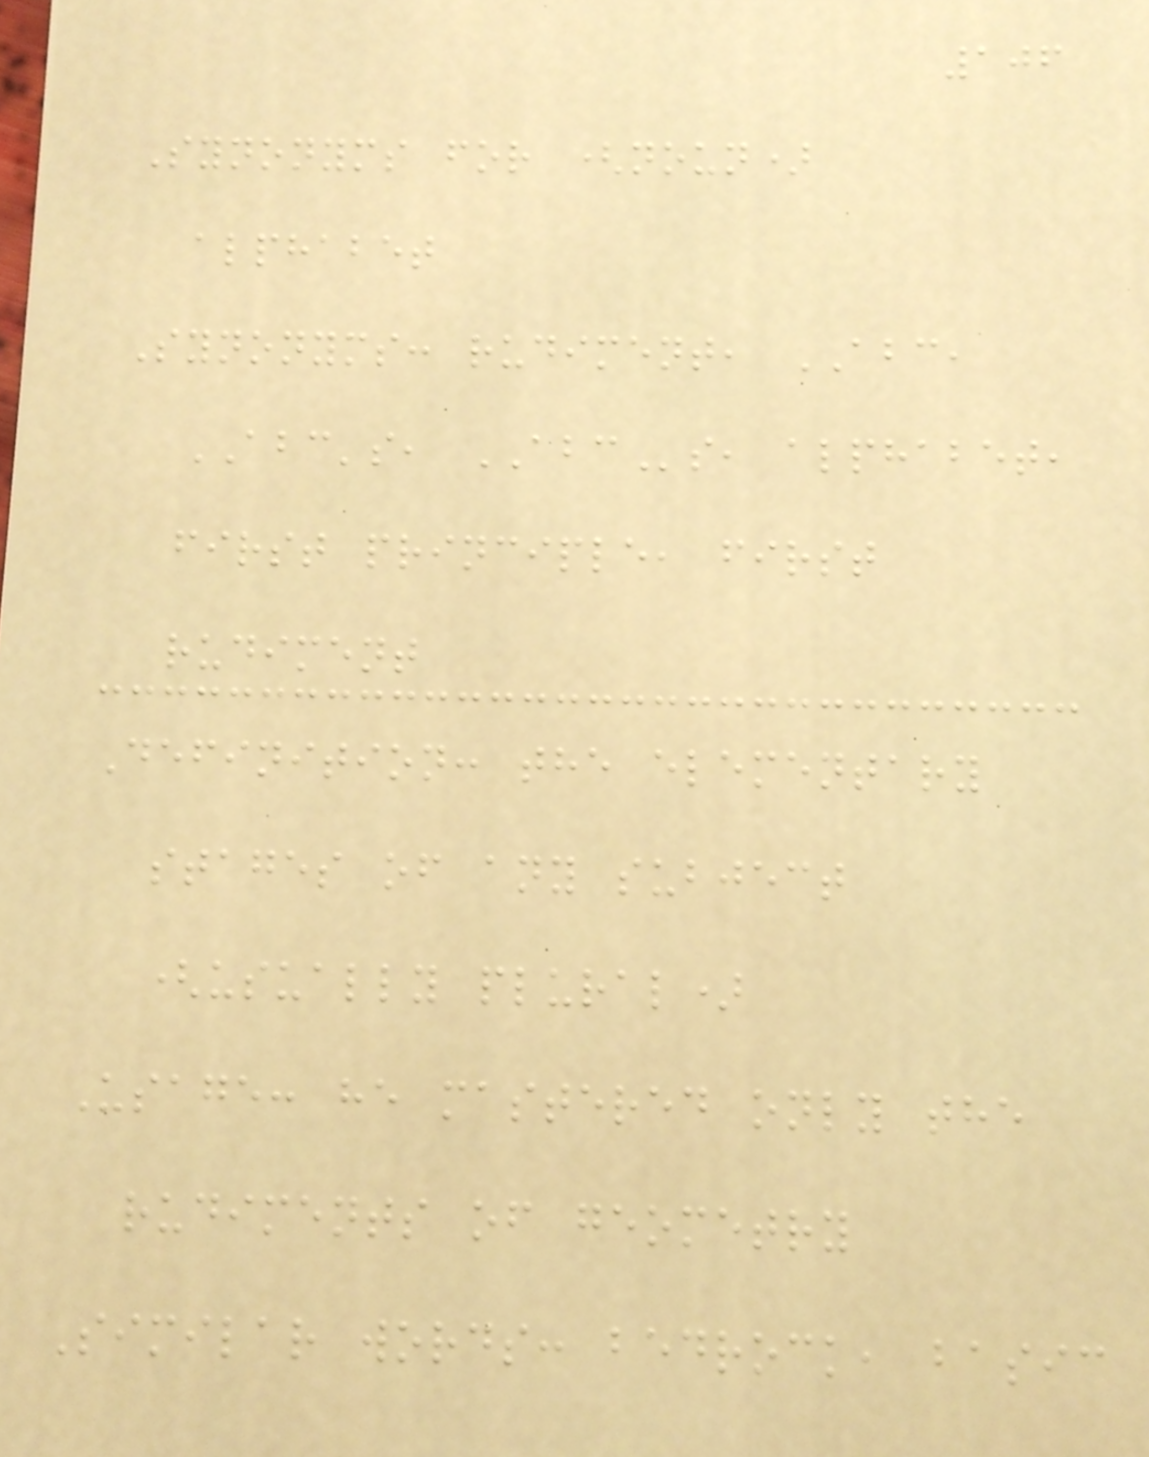106
Synonyms for (noun)
alphabet
Synonyms: rudiment, ABC,
ABC's, ABCs, alphabet,
first principle, first
rudiment
Definition: the elementary
stages of any subject
(usually plural)
Usage: he mastered only the
rudiments of geometry
Similar words: bedrock, basic
